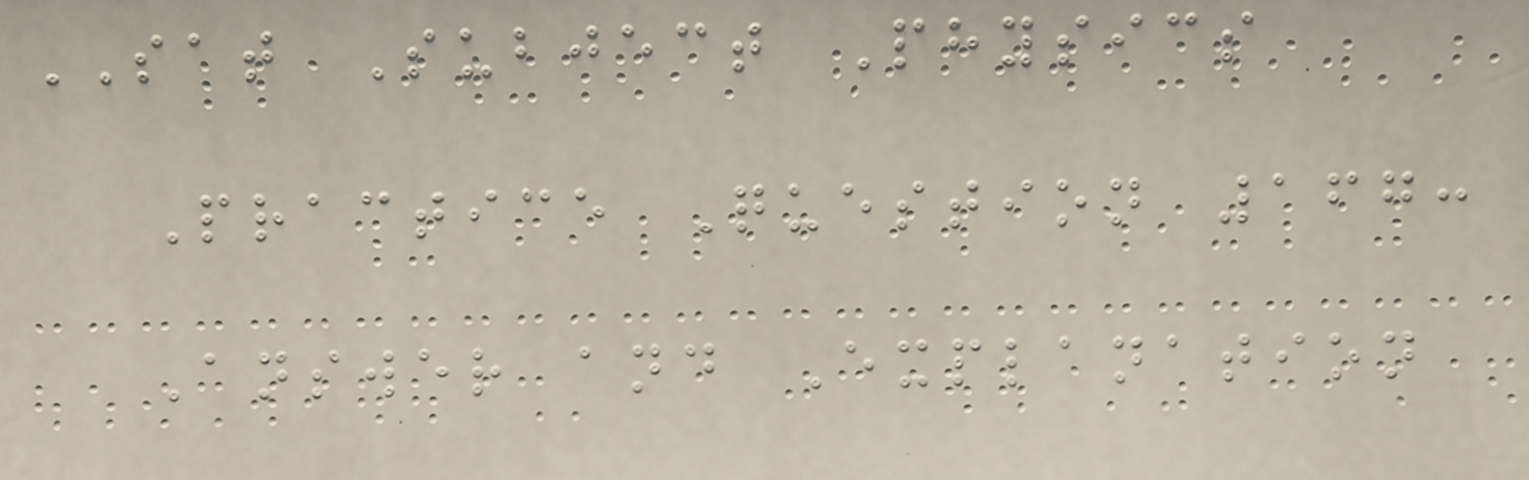SAT Subject Physics
Practice Question 167:
Answer and Explanation
